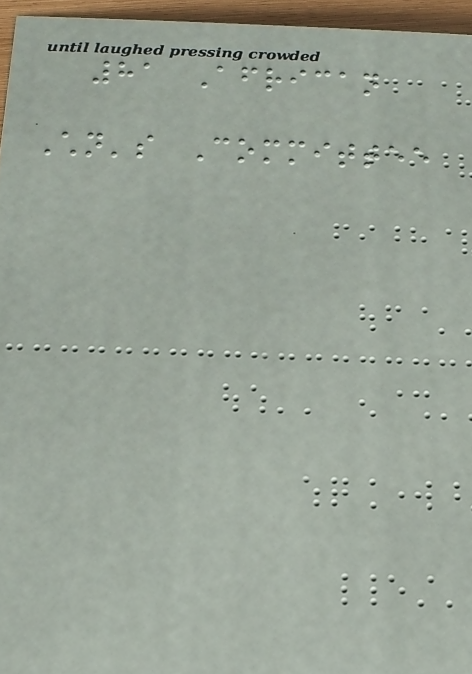81 African
Children's Committee
